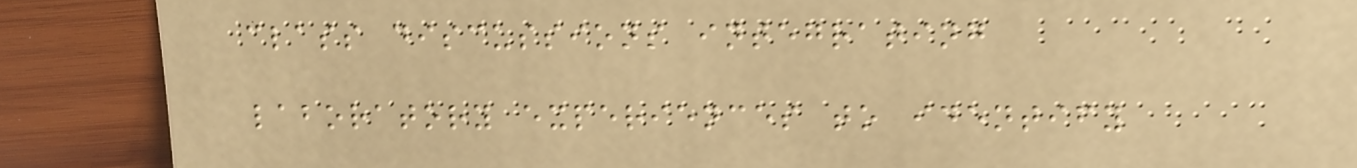class discussions integrating
laboratory experiences to identify
